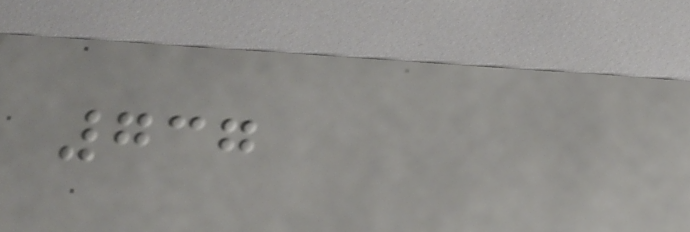737
